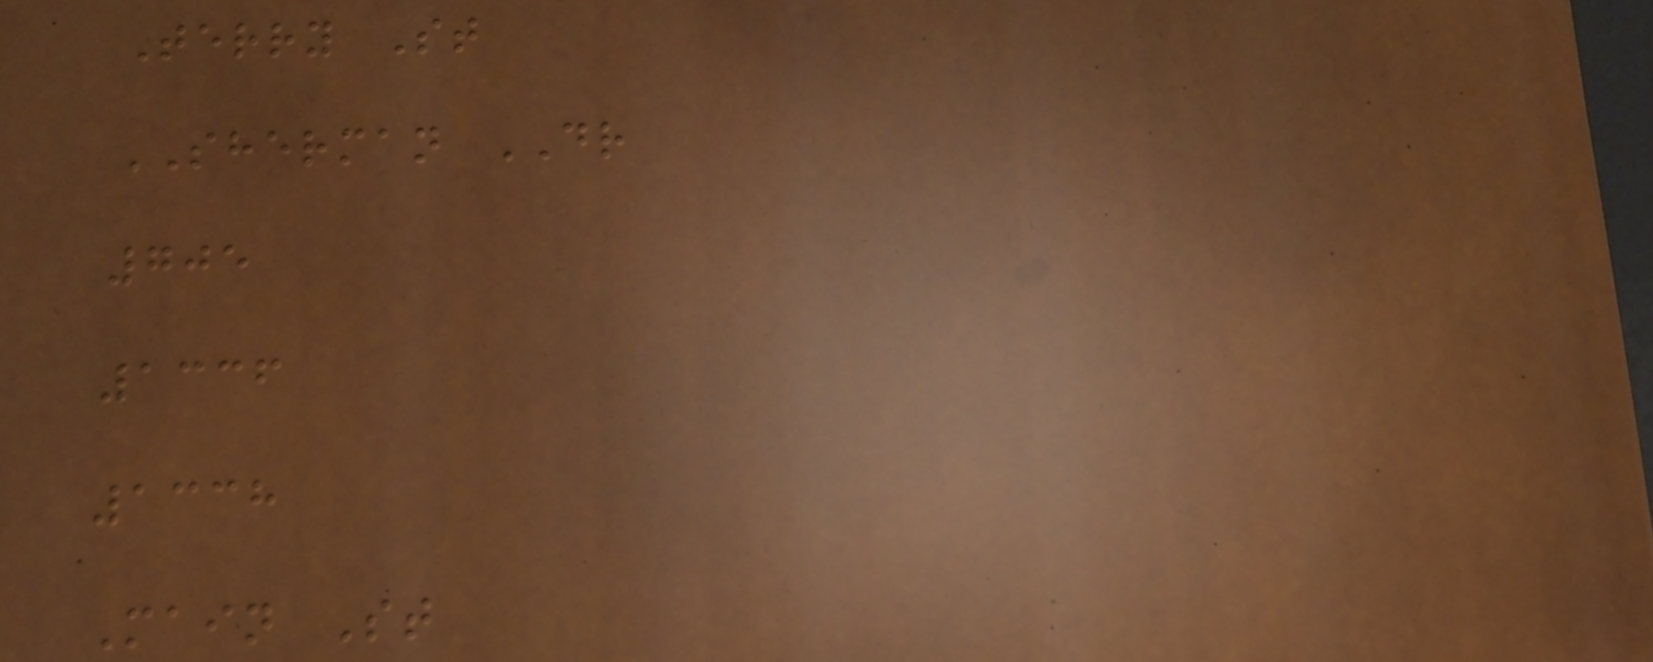Terry St
SHERMAN DR
705
1336
1338
Main St
